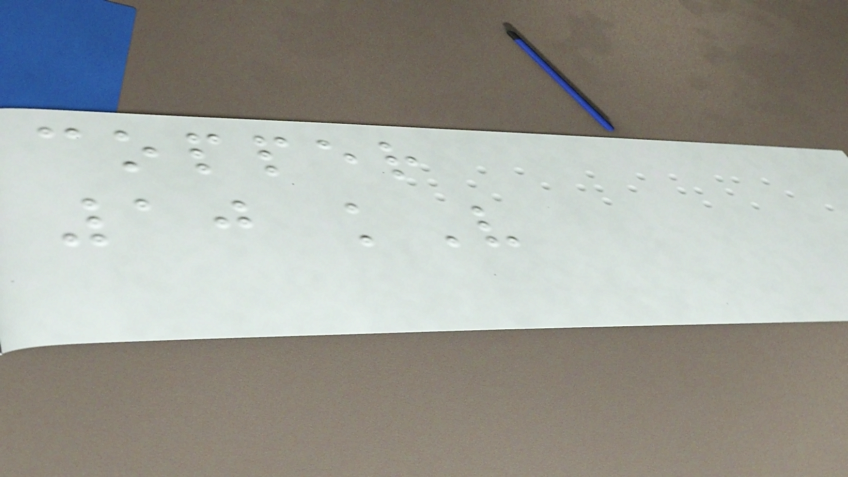copper
10 kV
